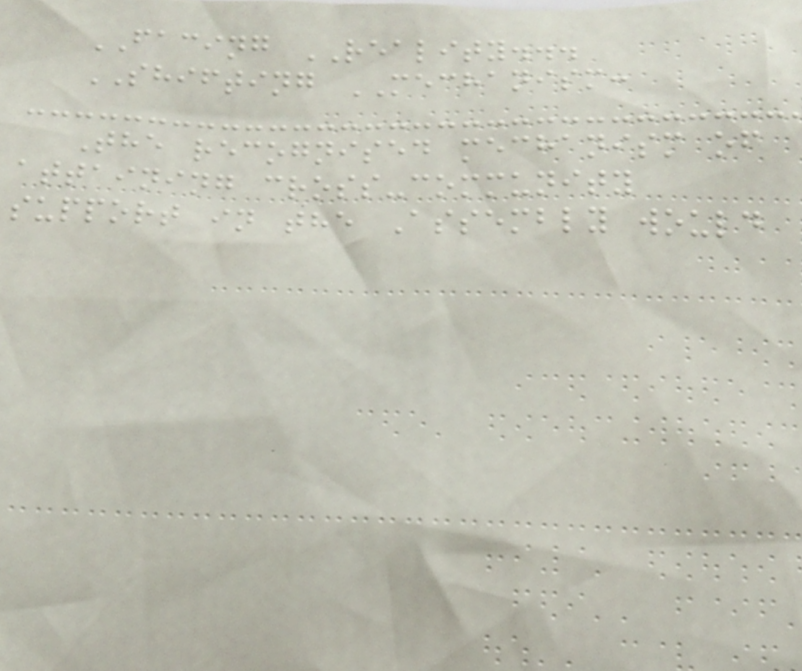FACING REALITY...
SHIFTING MECHANISM:
The recognised mechanism of
attaining cross-community
support in the Assembly would
